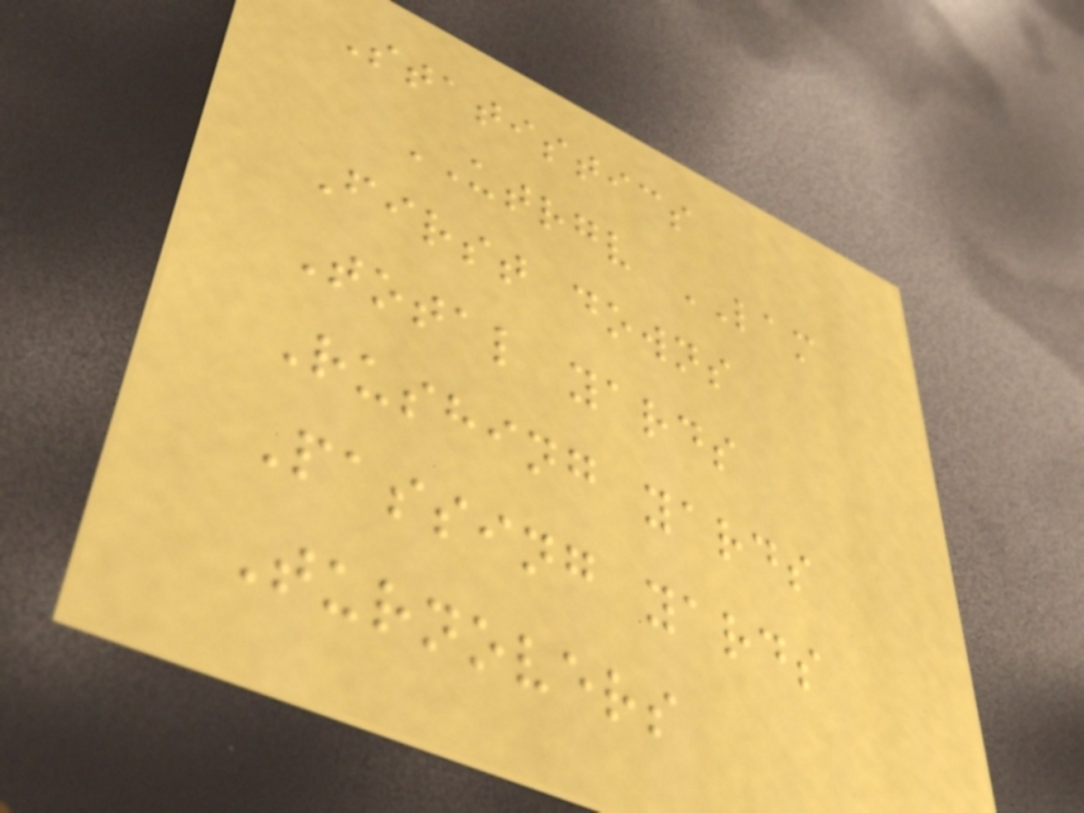Statistics
UTRGV LAM
First downs
Total yards
Rushing yards
Passing yards
Turnovers
